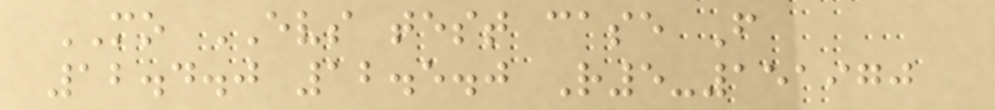MO EVS test case F
12.4.0 12.5.0 R5-151970
